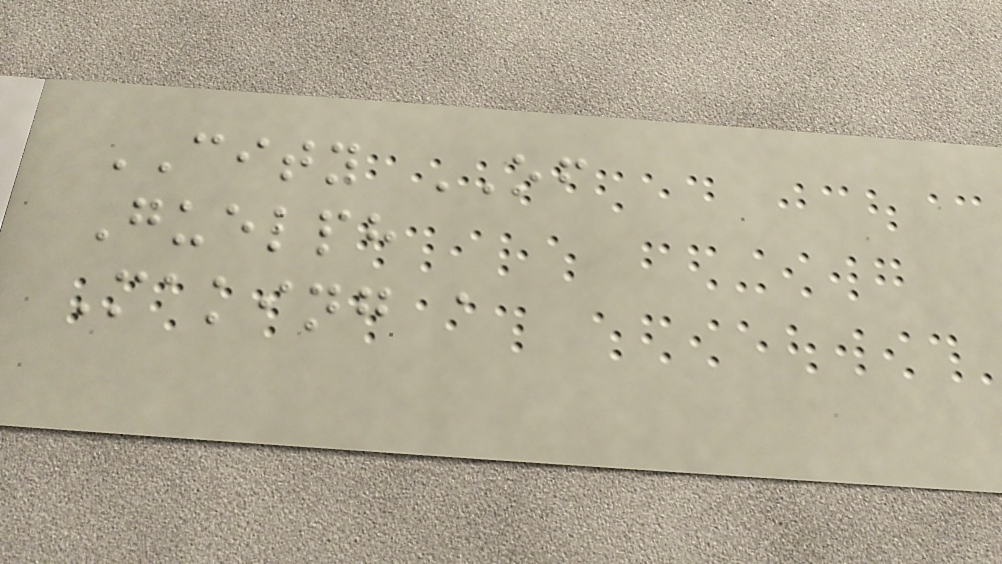CITY OF
Guelph
Making a
